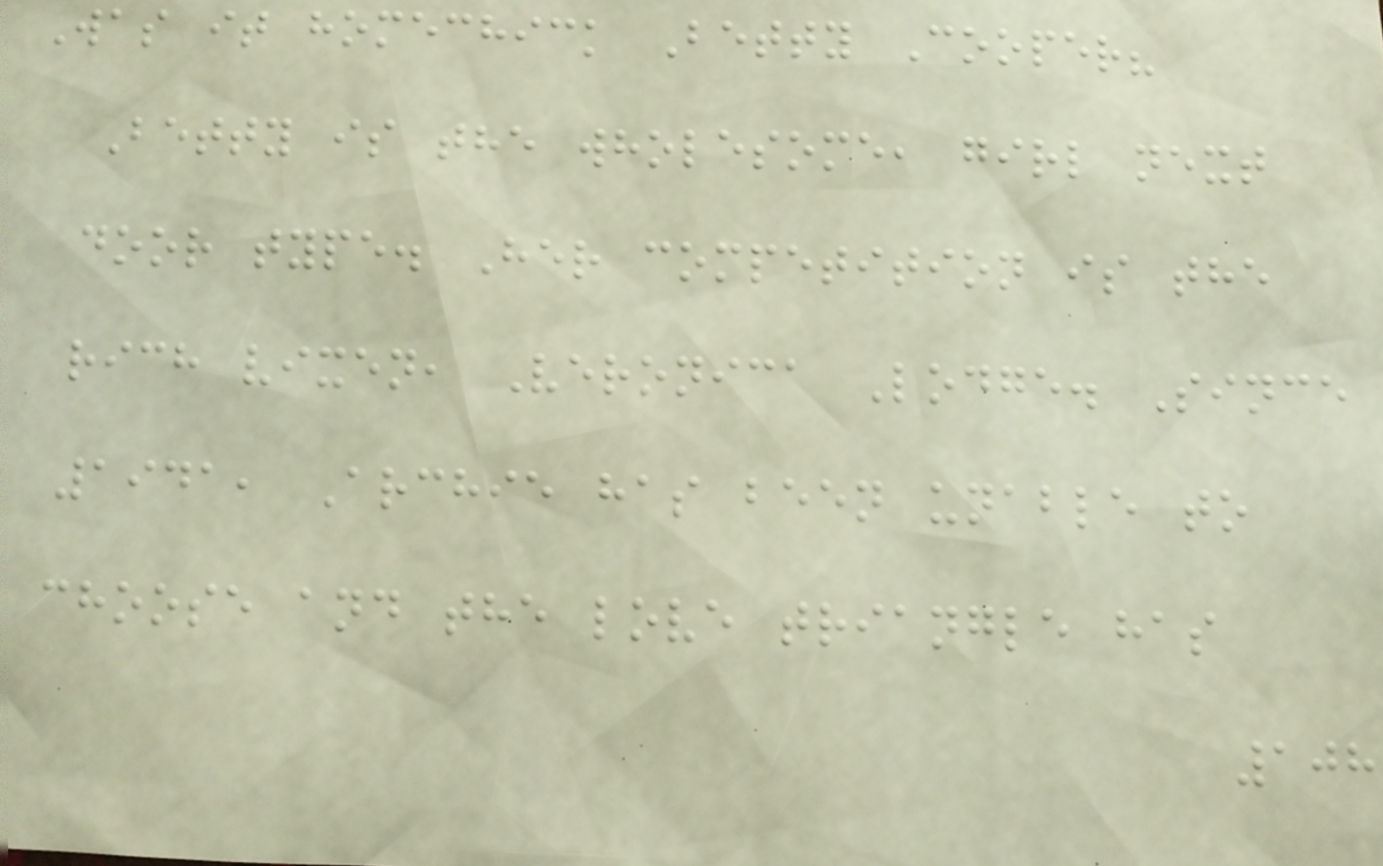Was it homechick Betty Cooper?
Betty is the wholesome, girl next
door type. Her competition is the
rich vixen, Veronica Lodge. Since
1941, Archie has been unable to
choose and the love triangle has
108
